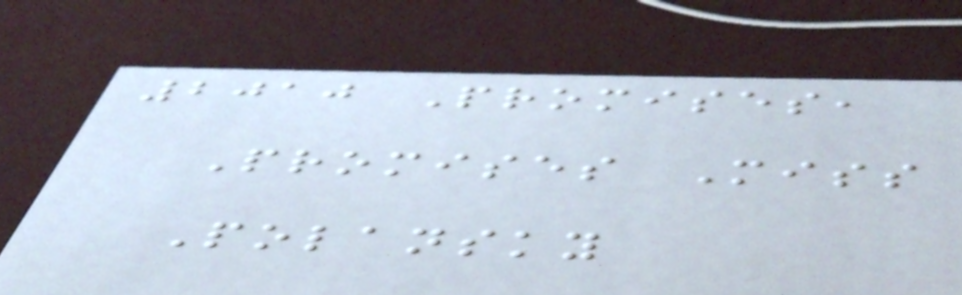2010 Promises,
Promises Miss
Polansky
